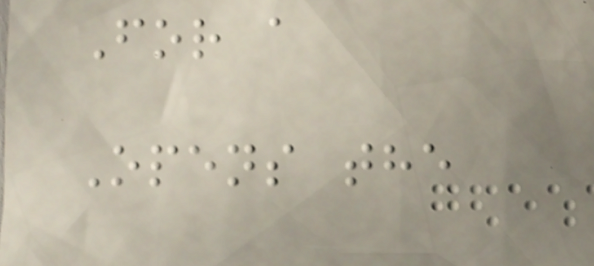For a
Opens the
